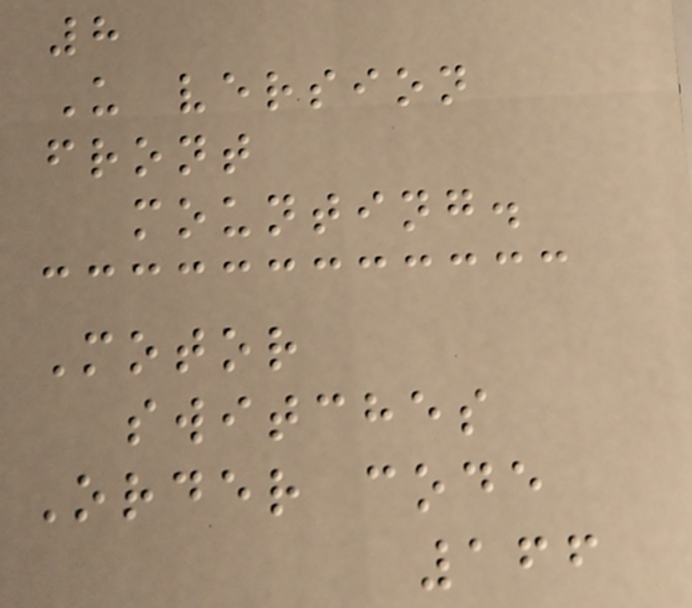8
U version
front
mounting.
Motor
switches
Order code
166
